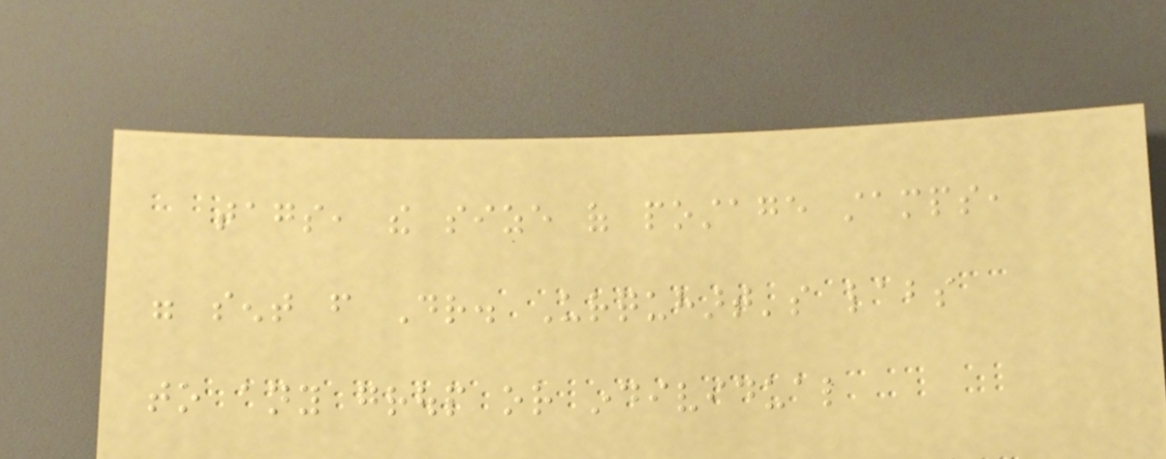tags, the size of postage stamps,
were sent from Dr. Urquhart's labs
to any group or individual
